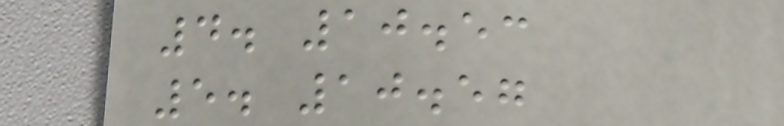4. 10.53
5. 10.57
